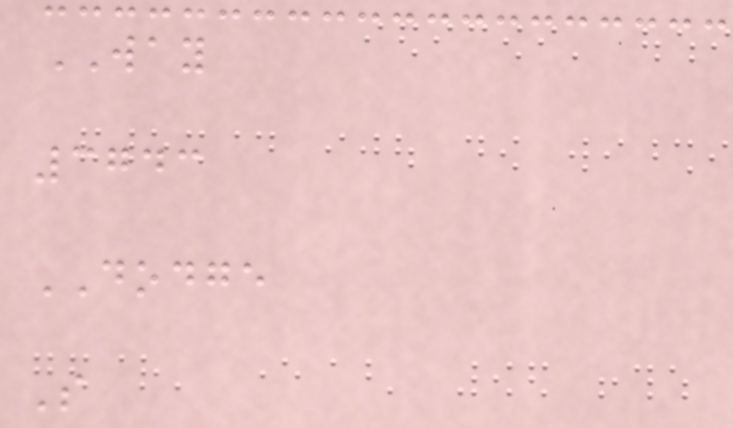WAY
3743
DODGE
S
